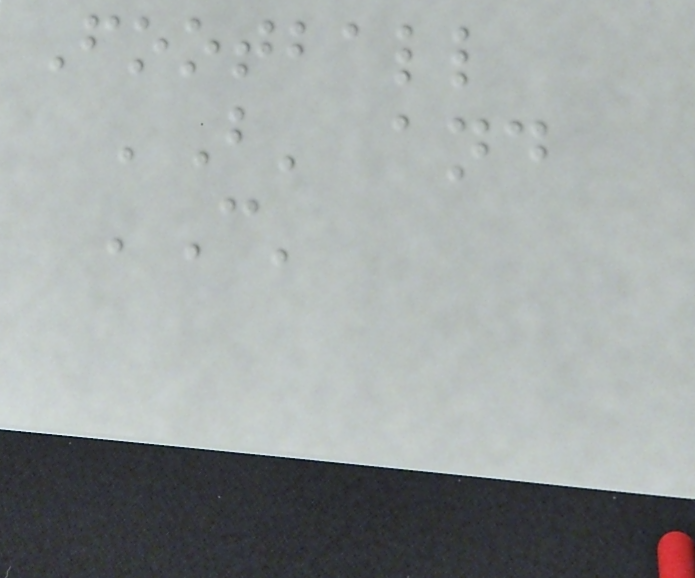Football
'B' and
'C'
